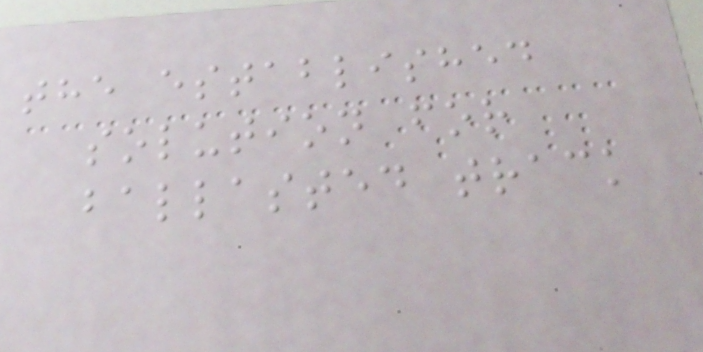the established
solution for
ballasted track
